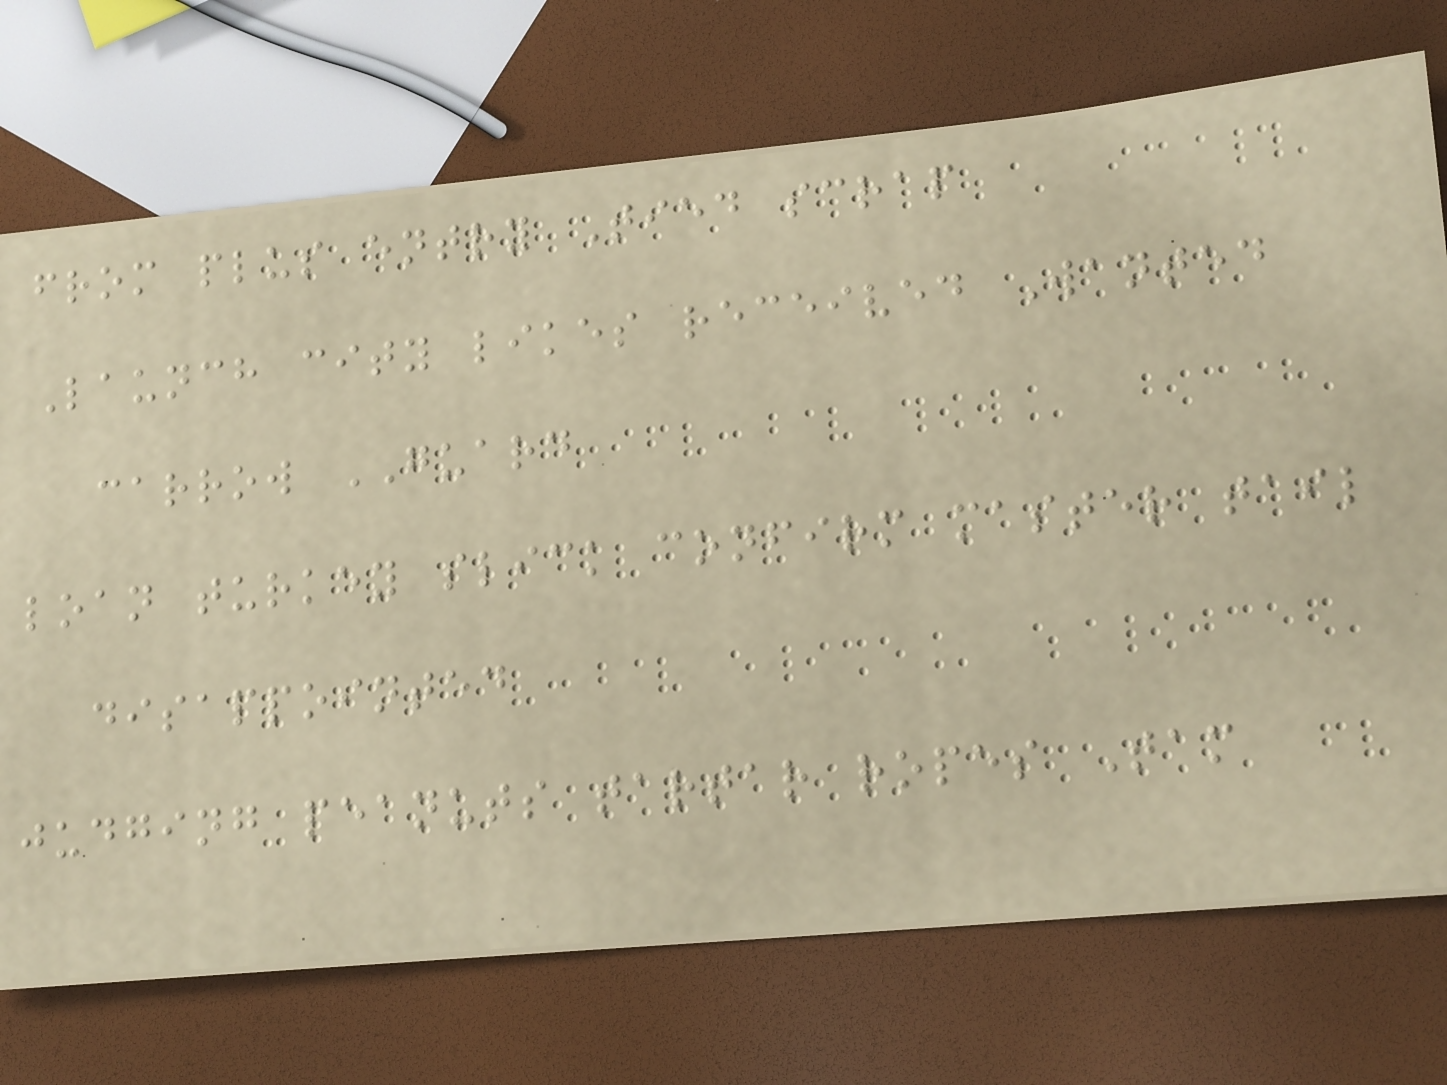from plus entry Tied scrap
Launch city likes received Wanted
carrow GUARD
loan turkey slick confirm master tail
disappointed
judging peanuts tartar ropes Tam
